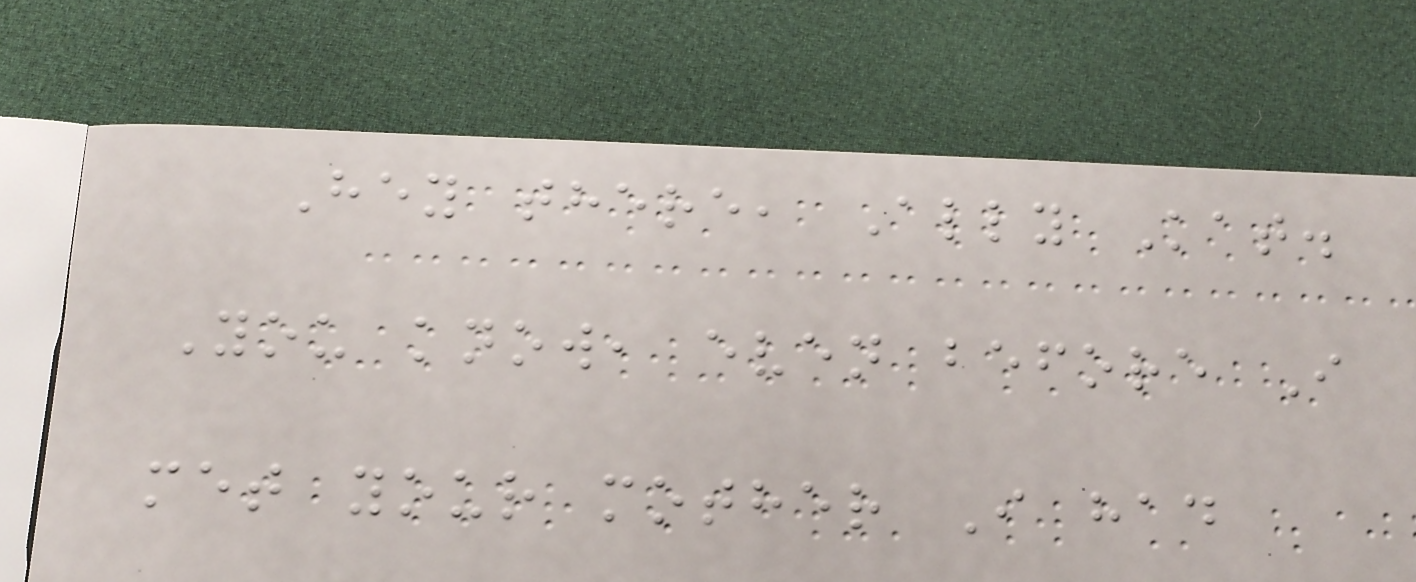Hey there, Ally Kat.
You know, even before I
met your mother I had
